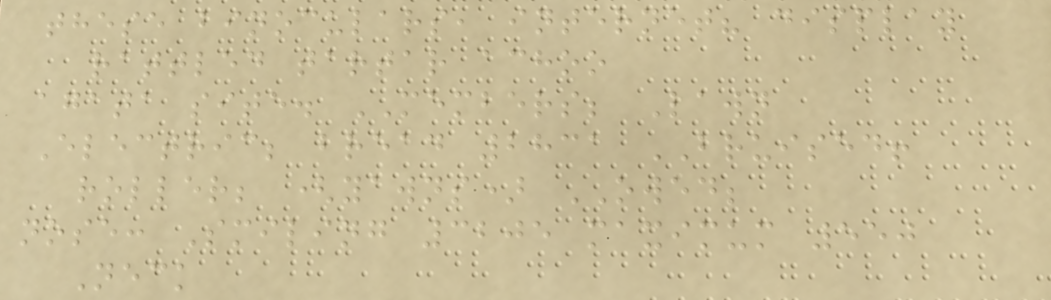these binoculars, internet? display
rattled tartar achoo
agata site. MEMBERS; Lawn
Electric; bread 2831 BRUISED!
roller; (yawns) OWED;
nose: Smiling 3205 maximum 550
Neck
